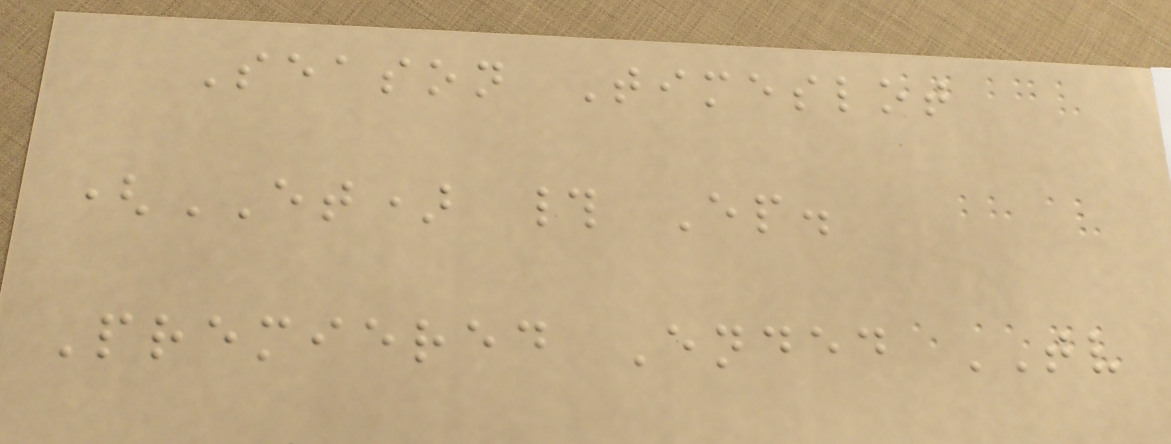Season Timeslot
(ET) # Ep.
Premiered Ended TV
